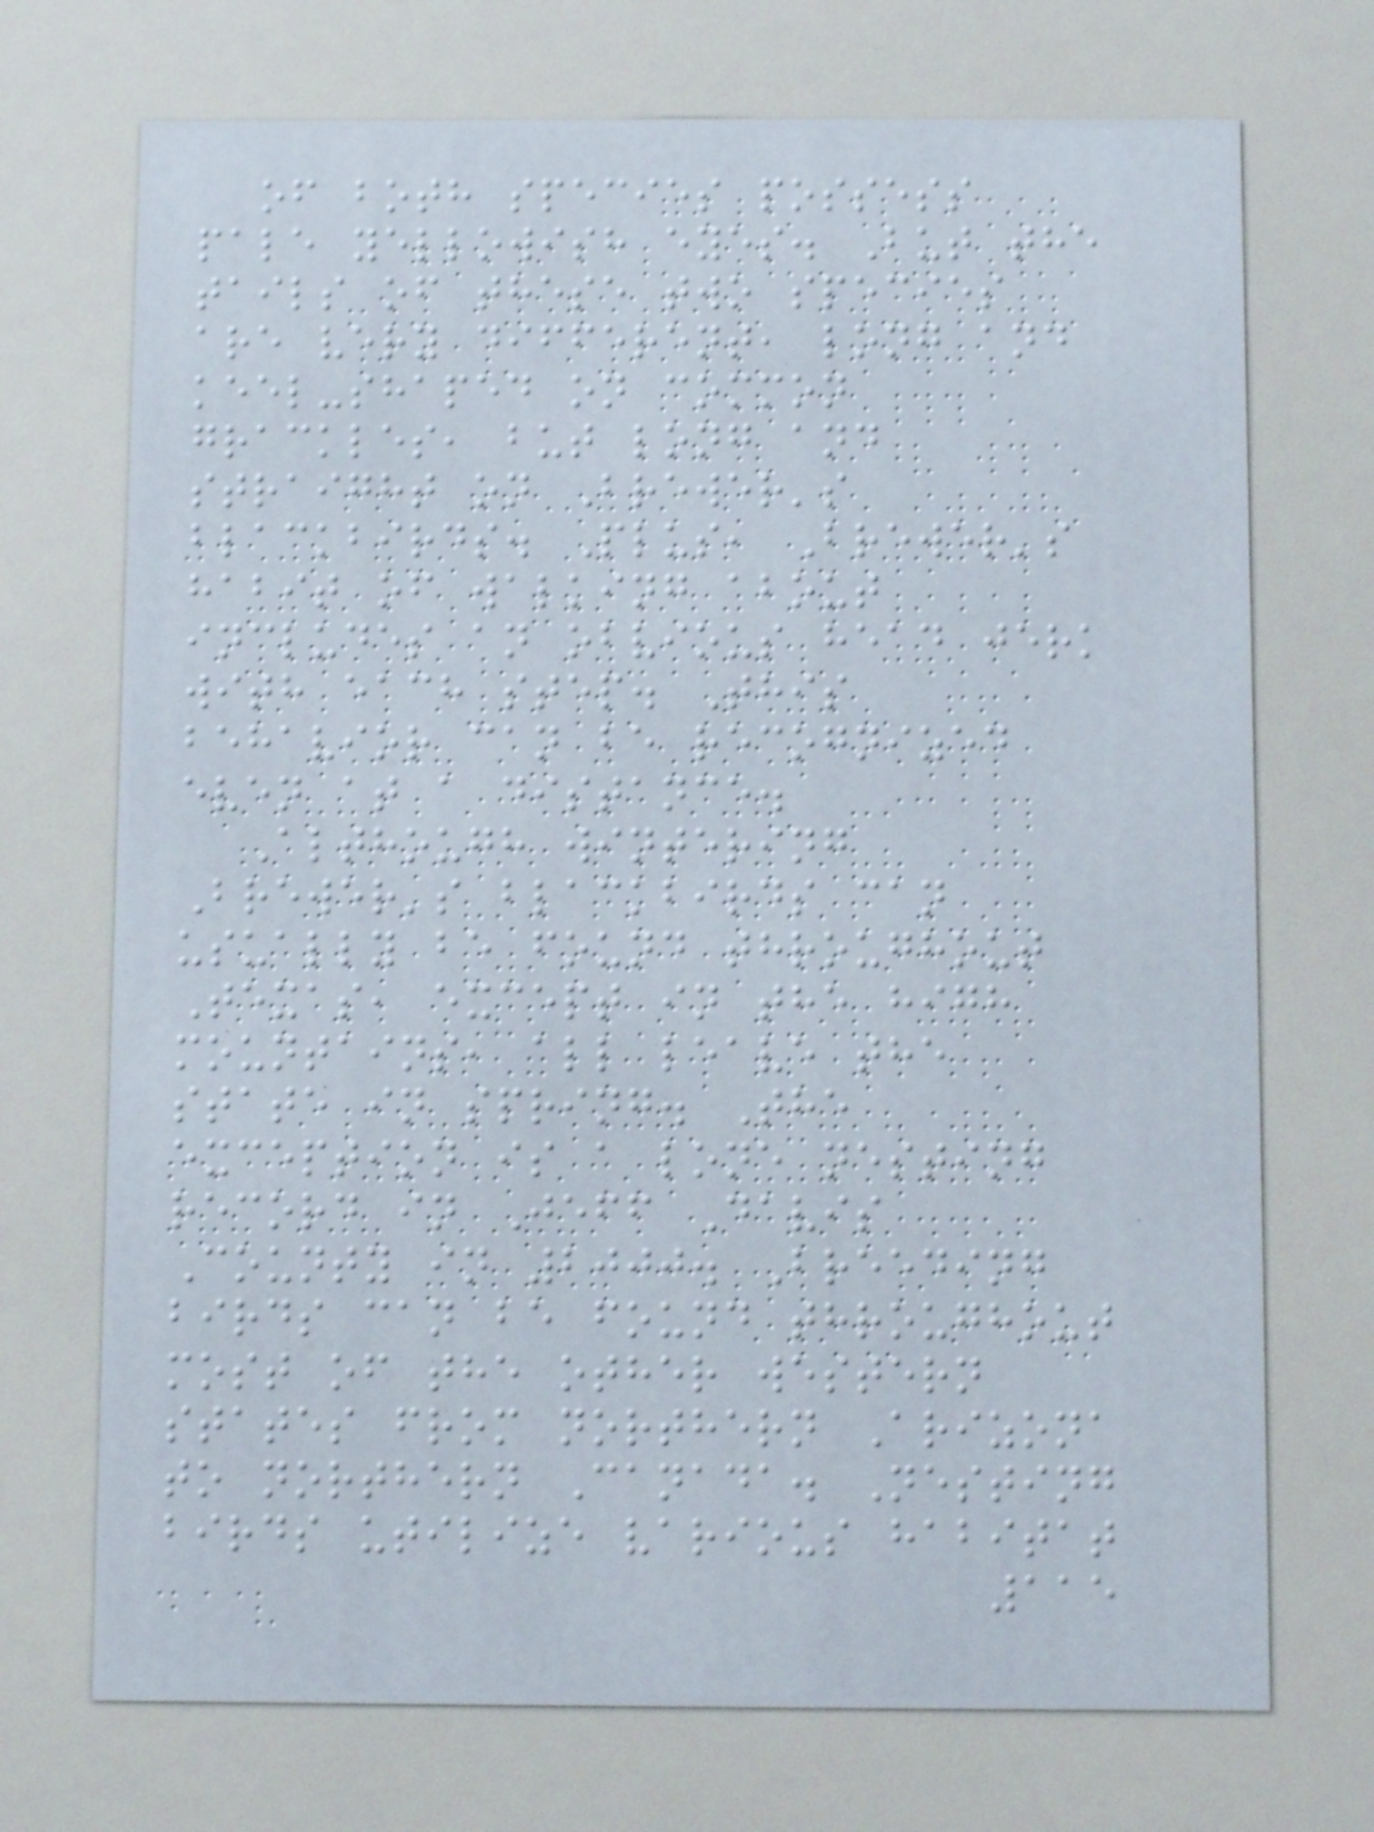of both species possess
pale yellowish eyes. But the
tails of these two species
are very different, long and
keel-shaped on common
grackles, but long and
straight on Brewer's
blackbirds. Plus, Brewer's
habit of walking about
includes an obvious head jerk
with each step. This
behavior can be recognized
even at a distance.
Although wintering
Brewer's blackbirds can
usually be found throughout
Texas, except in the high
mountains, all leave the
state in spring. The
exception is a lone nesting
record in Jeff Davis
County in 2000. Breeding
birds can be found throughout
most of the other western
states from northern Arizona
to northern Canada. Nesting
birds utilize various habitat
115
